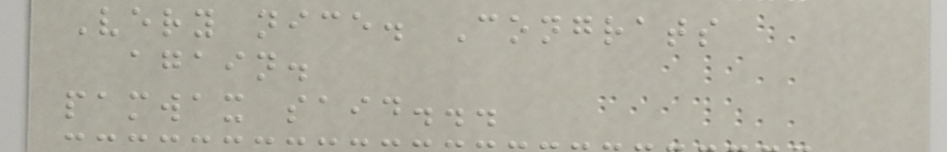Very nice. Congrats
again.
pamwax said...
